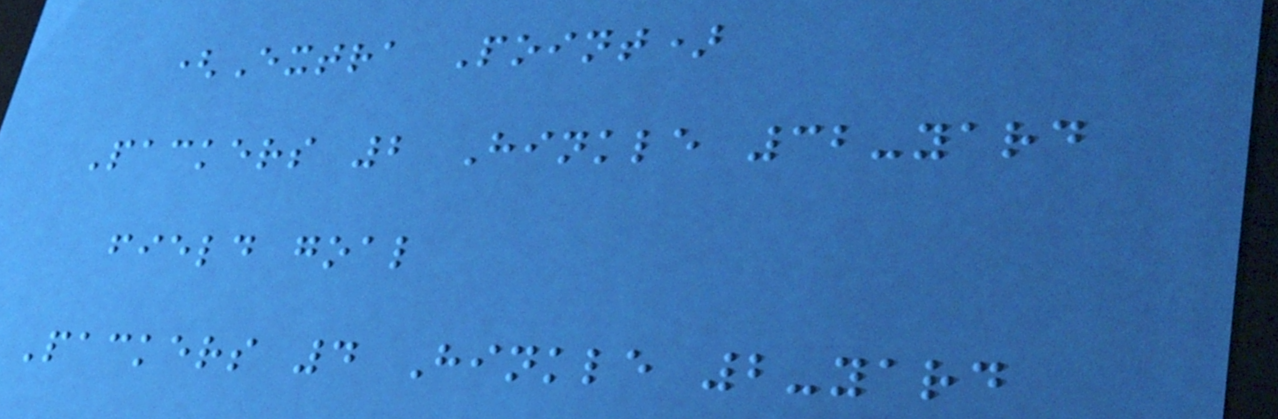(Extra Point)
Packers 2 Hinkle 32-yard
field goal
Packers 4 Hinkle 2-yard
